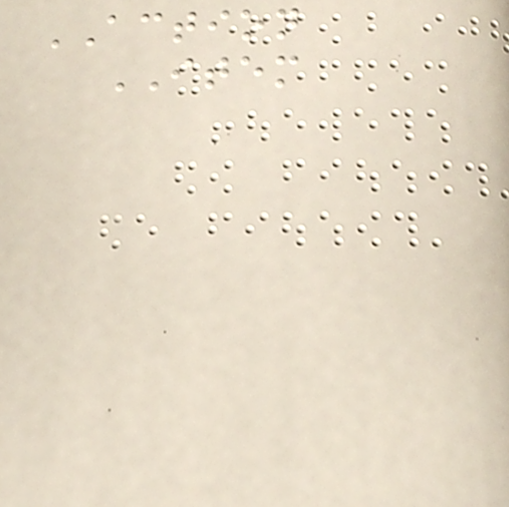ACTION
ITEM
